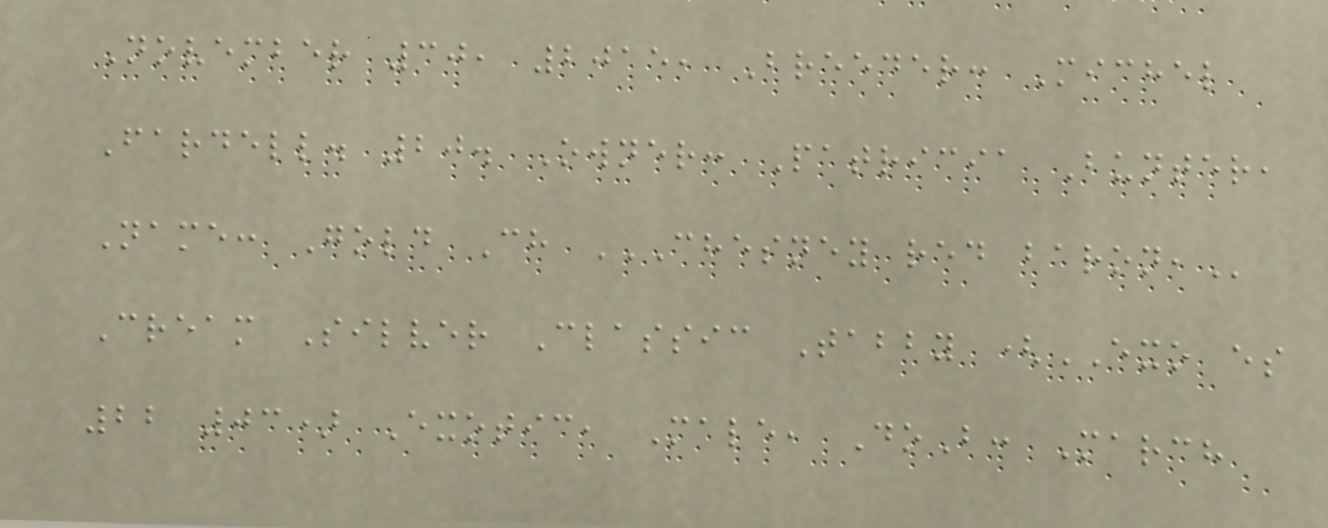November 30, 2015, Breeder: Michel
Fardell. 20. Owner: Patricia Bunter,
Name: Gold Ch CHESNEY RED BARON,
Cream Silver Classic Tabby (EXO es
22 03) Exotic, Male, DoB: March
